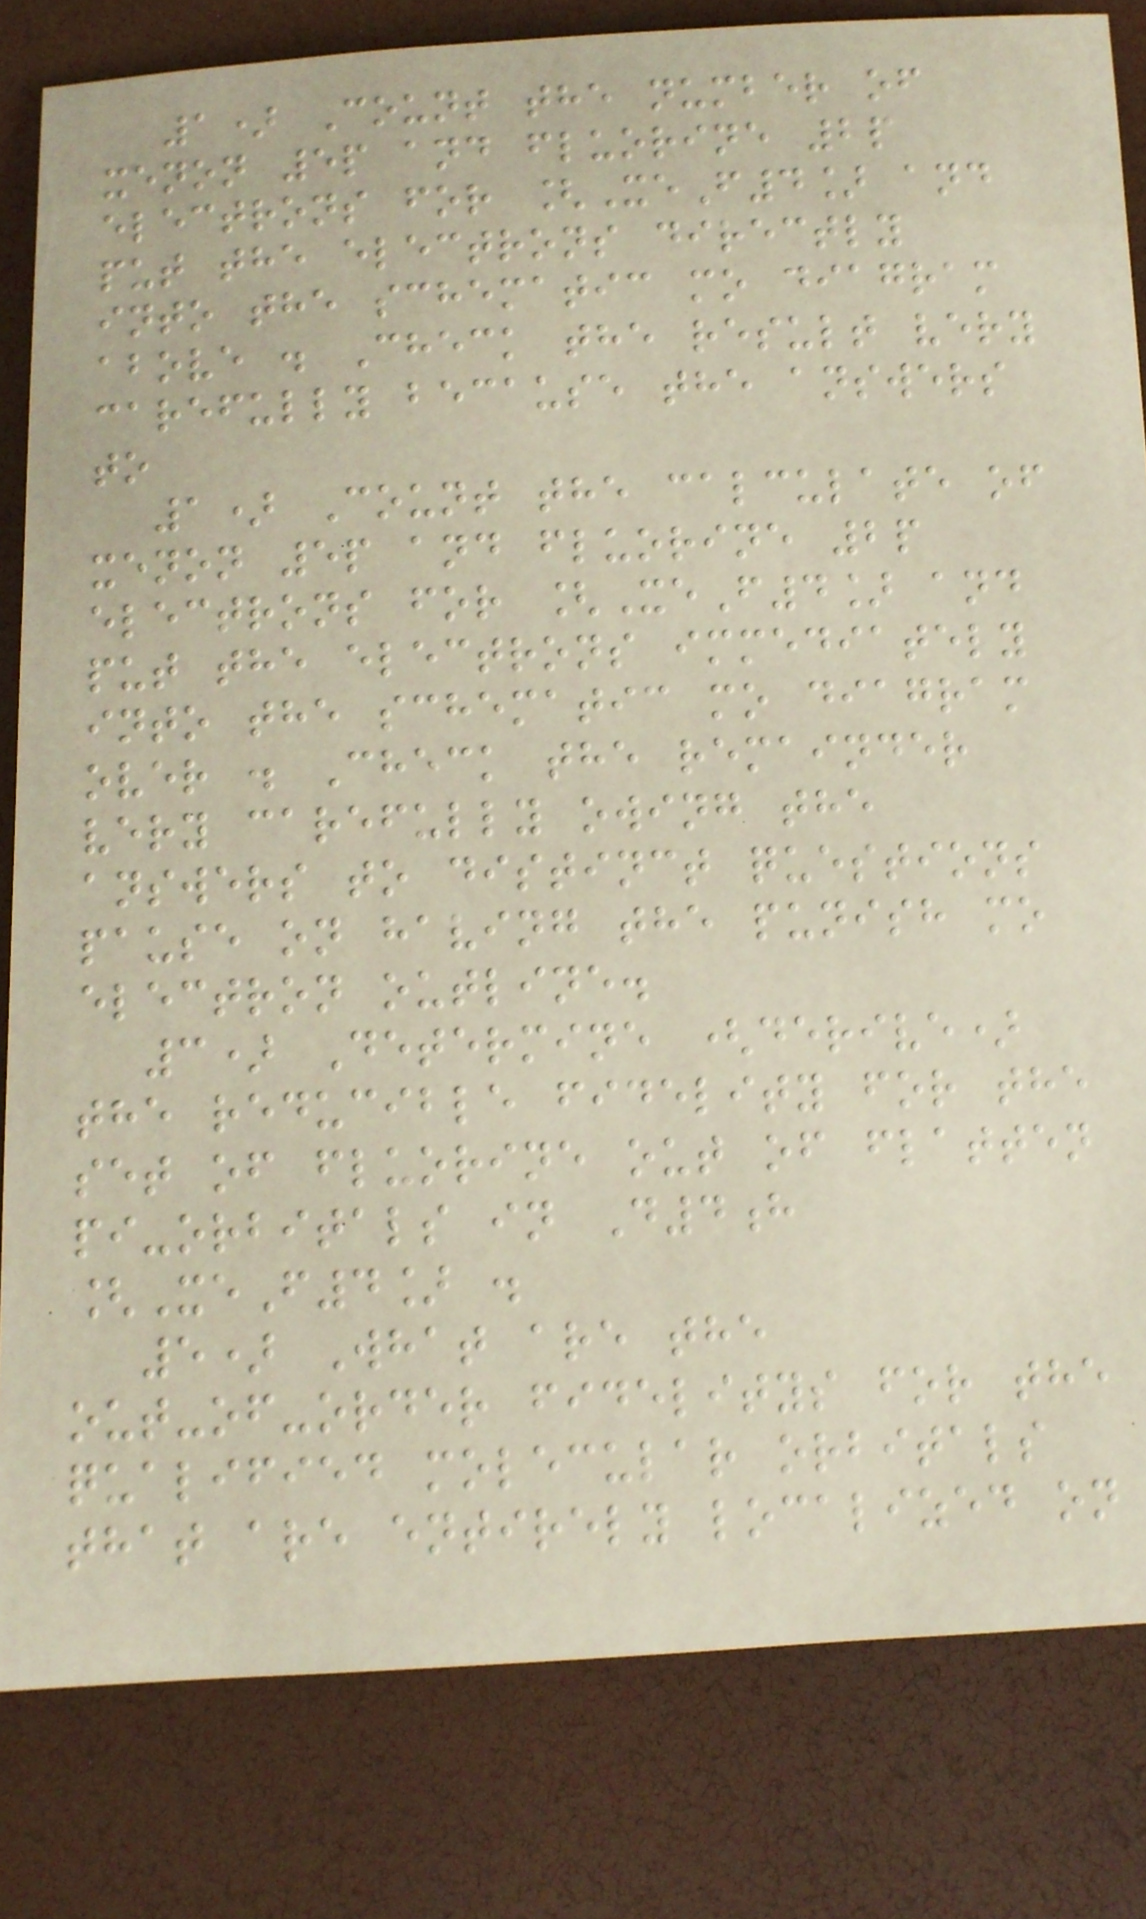1) Count the number of
xenon 5p and fluorine 2p
electrons for [XeF4] and
put the electrons directly
into the schematic mo diagram
above . Check the result very
carefully because the answers
to
1) Count the calculate of
xenon 5p and fluorine 2p
electrons for [XeF4] and
put the electrons immediately
into the schematic mo diagram
over . Check the remainder
very carefully owing the
answers to distinct questions
pause on having the punish mo
electron outline.
3) Determine (derive)
the reducible fidelity for the
set of fluorine out of flatten
pi-orbitals in D4h
[XeF4] .
5) What are the
out-of-order fidelitys for the
qualified molecular orbitals
that are entirely localized on
